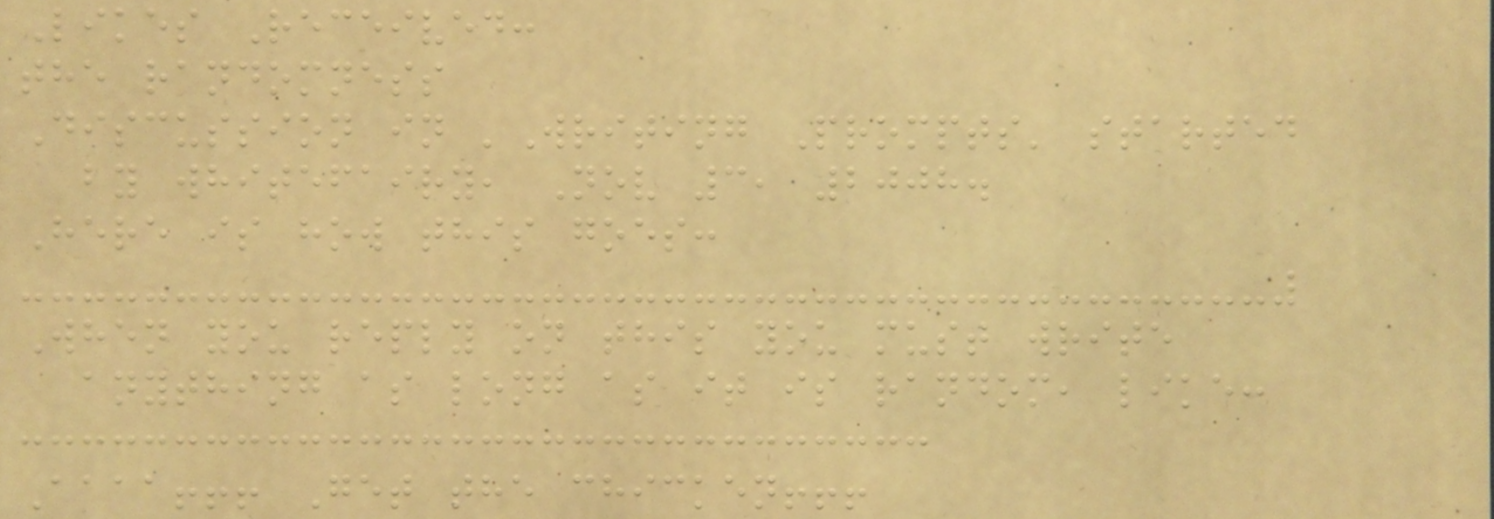Likes Received:
the randomness
Discussion in 'Writing Prompts' started
by whitefairy, Nov 3, 2008.
Here is how this goes:
When you reply on this you must write
anything as long as it is random, like:
Aaaa!!! Get the chicken!!!
